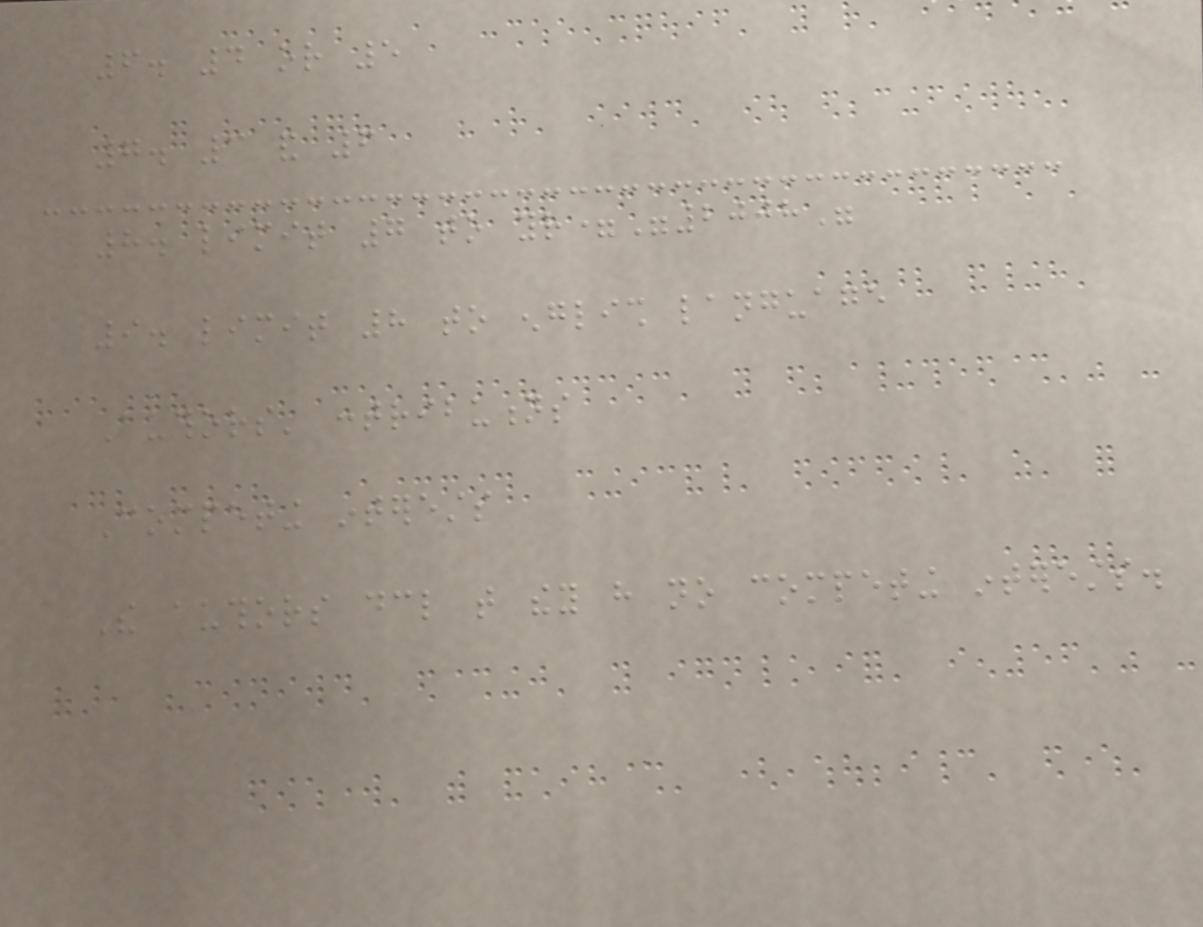6. 4 or 5
7. 3 and 6
8. limit 7 to yr="2008"
9. limit 8 to english language
Authors' contributions
Competing interests
The authors declare that they have no competing interests.
